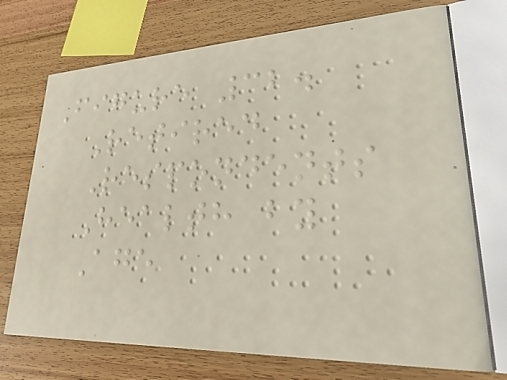Figure 32.
Retired
Respondents
Health by
Age
